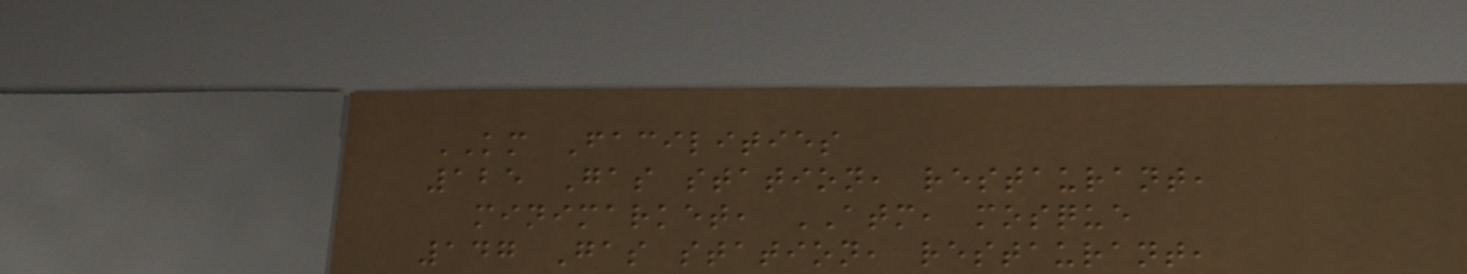KM Facilities
125 Gas station, restaurant,
minimarket, ATM, mosque
147 Gas station, restaurant,
